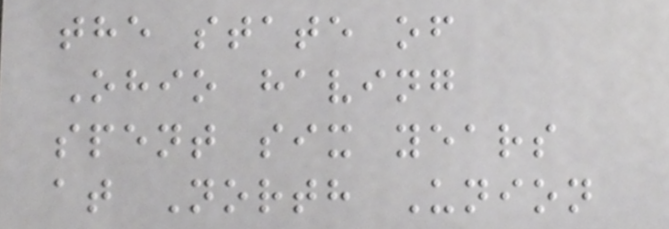the state of
Ohio having
spent six years
at North Union
